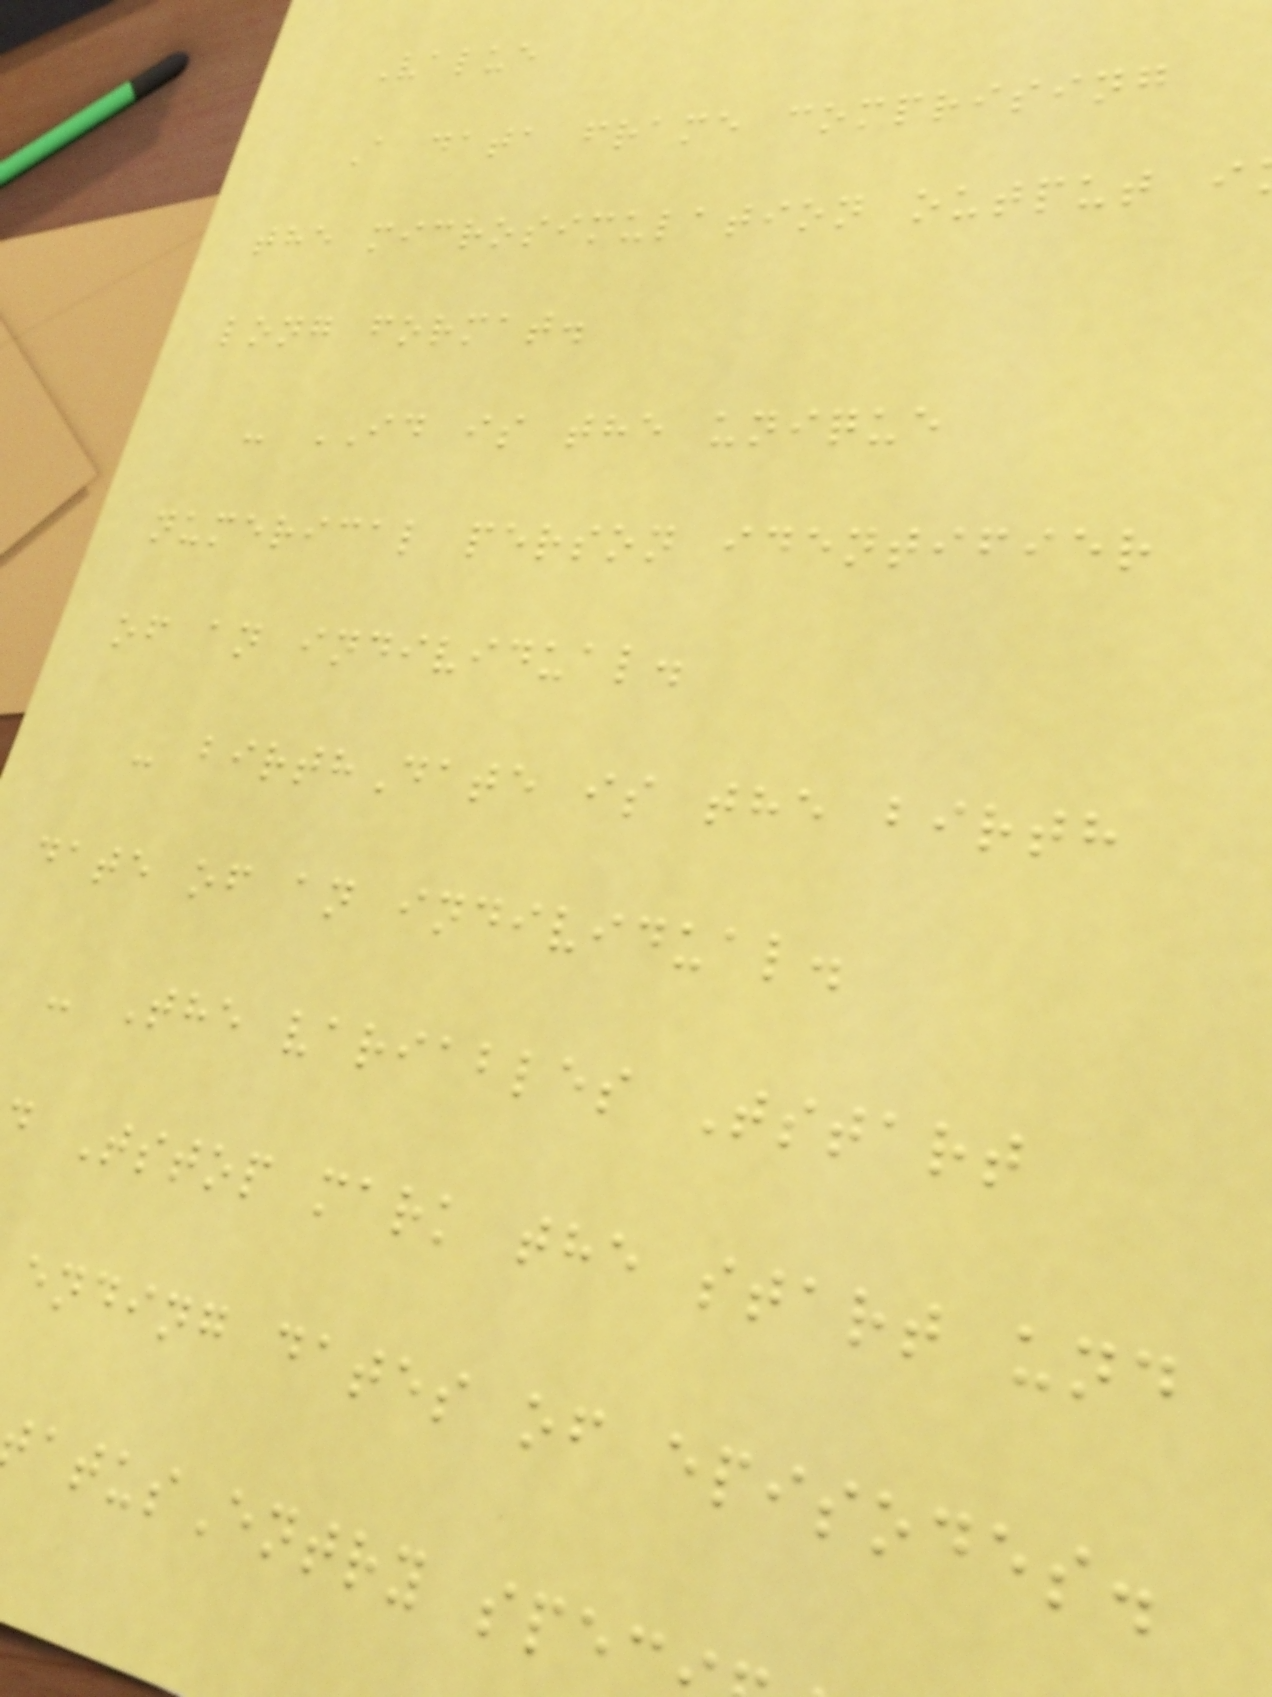Value
A data frame comprising
the microsimulation output i
long format.
- ID is the unique
numerical person identifier
of an individual.
- birthDate is the birth
date of an individual.
- The variables Tstart
Tstop mark the start und
ending dates of episodes.
atusEntry spec
